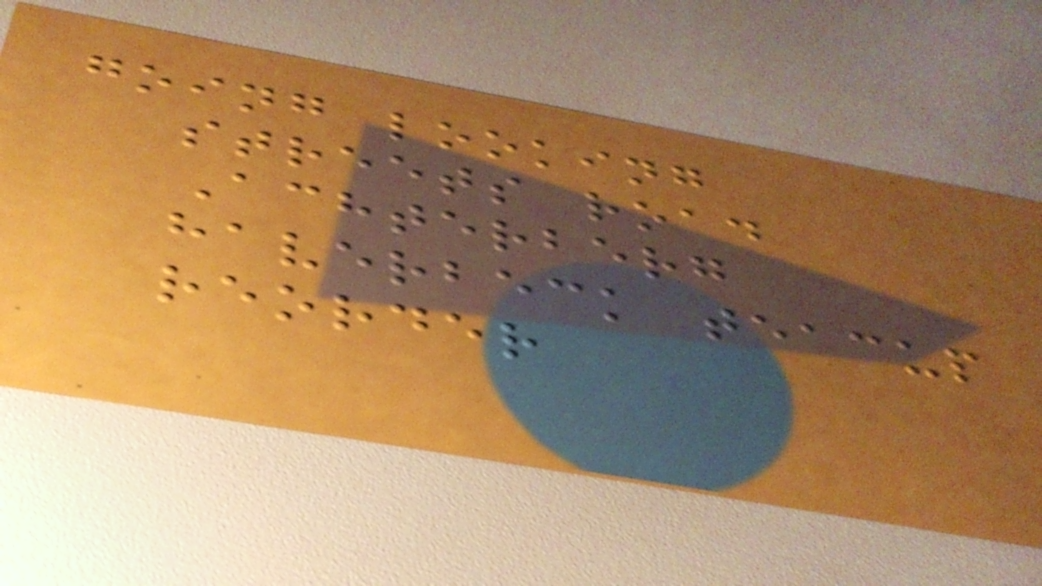going looking
streets road
Achterberg
haverbeck teacup
reorder
